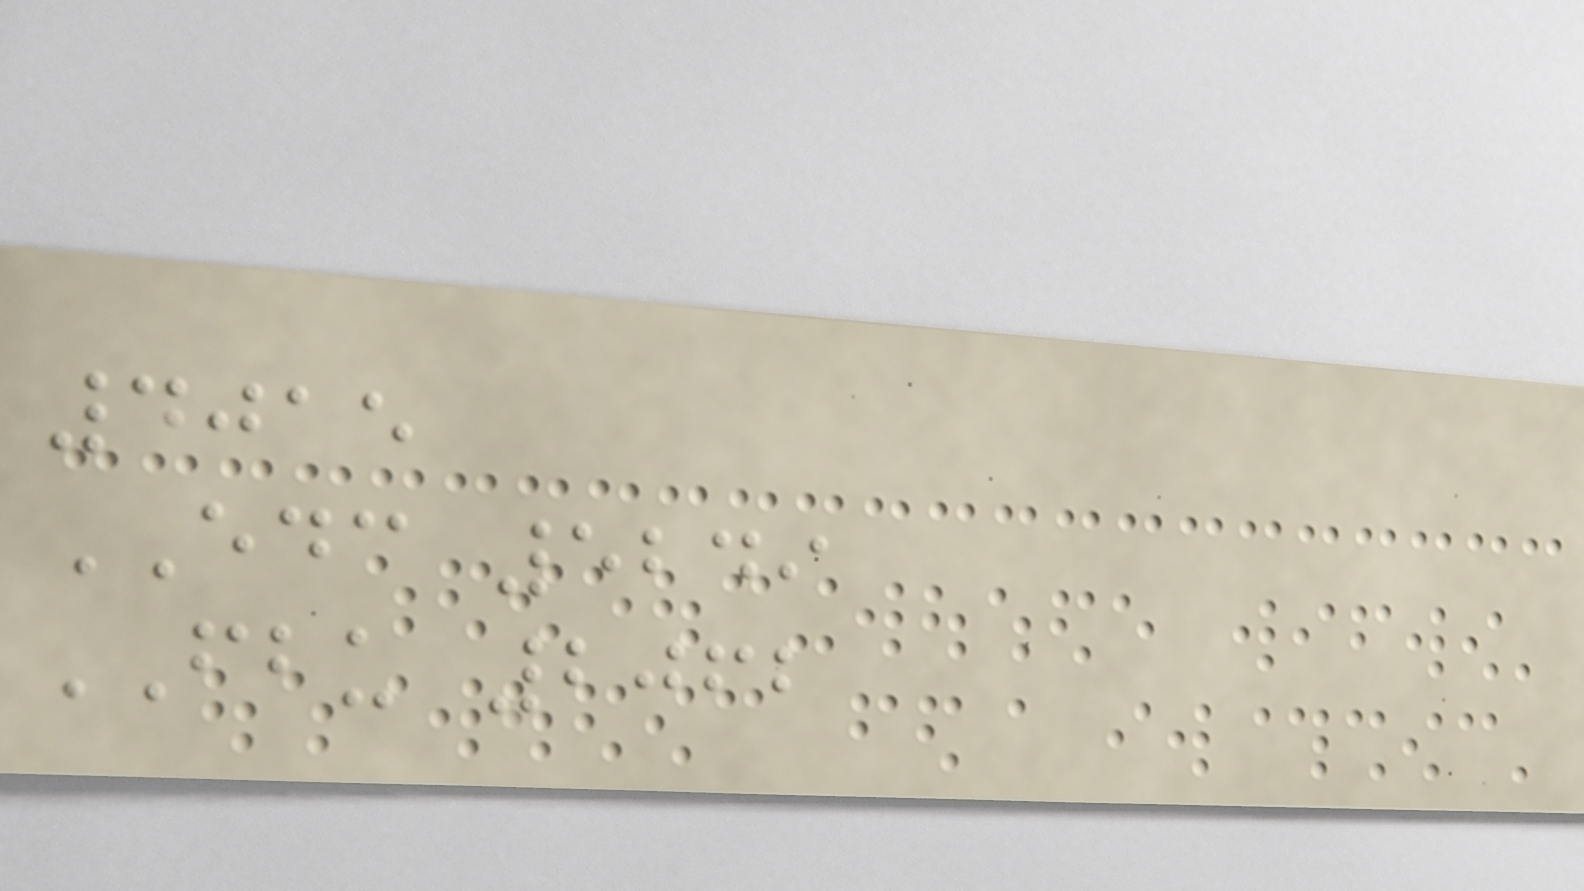4015
EDC 5249
FBU 2062
